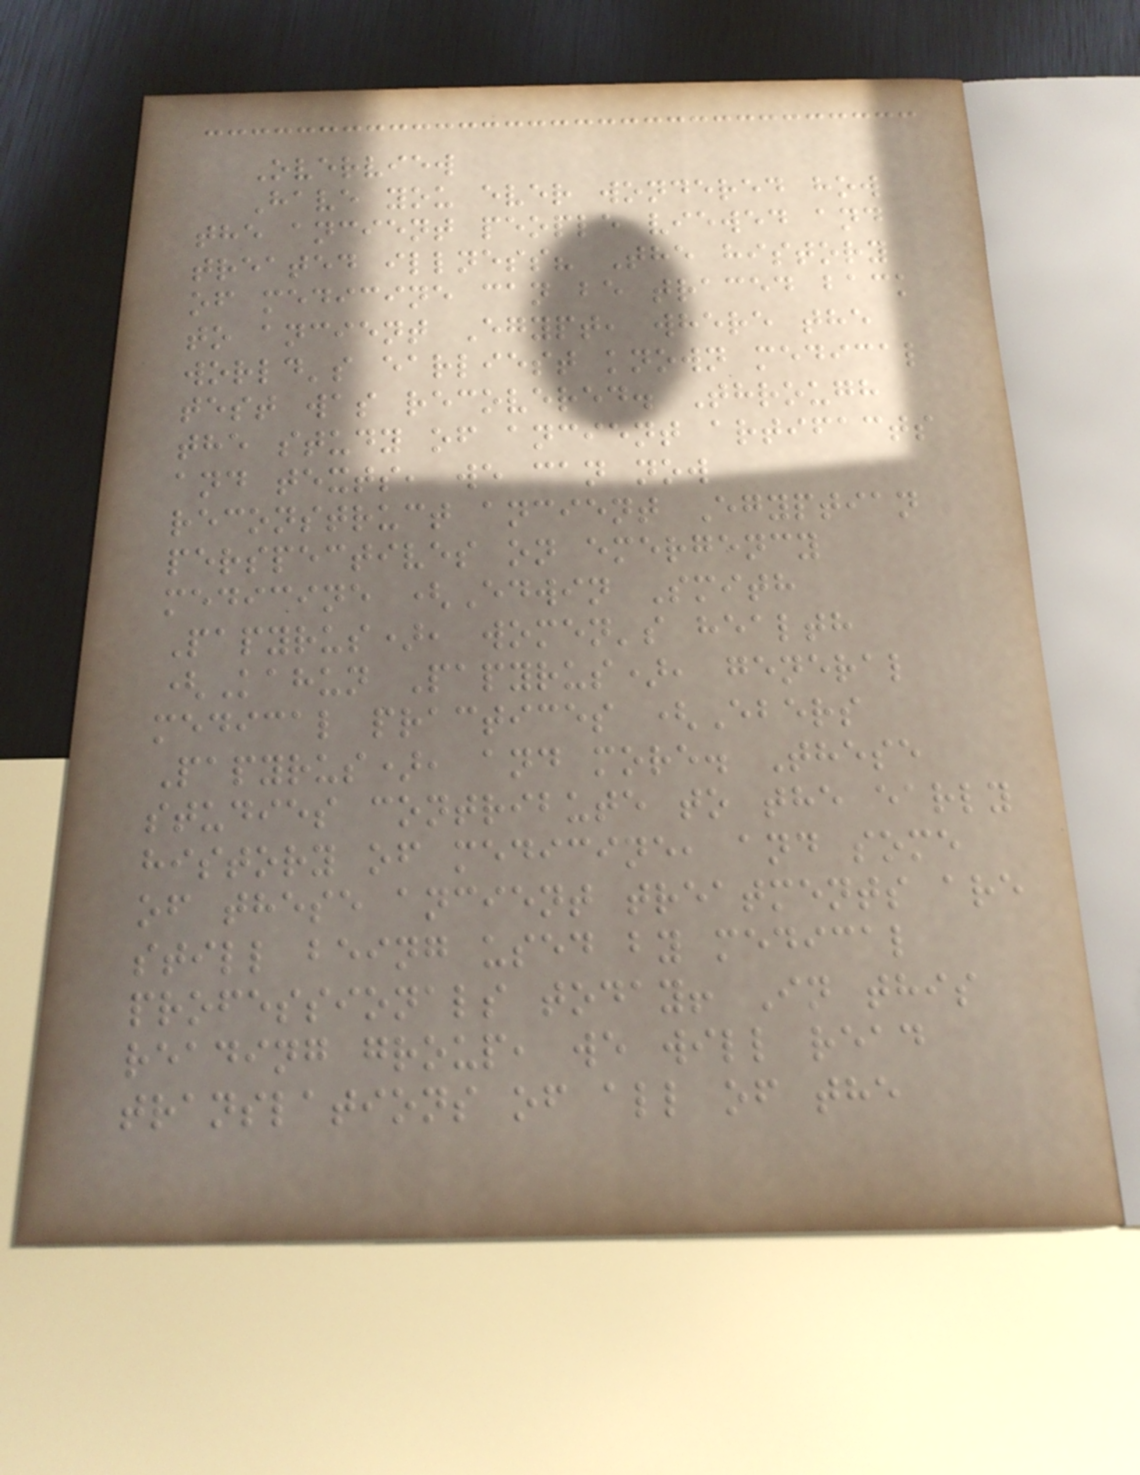Overview
Have you ever wondered how
the ancient people viewed and
treated illness? The history
of medicine can be traced back
to ancient Egypt, where the
world's earliest known medical
test was recovered. Through
the study of ancient artifacts
and texts, we can now
reconstruct ancient Egyptian
perspectives on emergency
medicine (Edwin Smith
Papyrus), women's health
(Kahun Papyrus), general
medical practices (Ebers
Papyrus), and more. These
studies contribute to the early
history of medicine, and some
of these ancient treatments are
still being used by medical
professionals today! In this
reading group, we will read
translations of all of the
